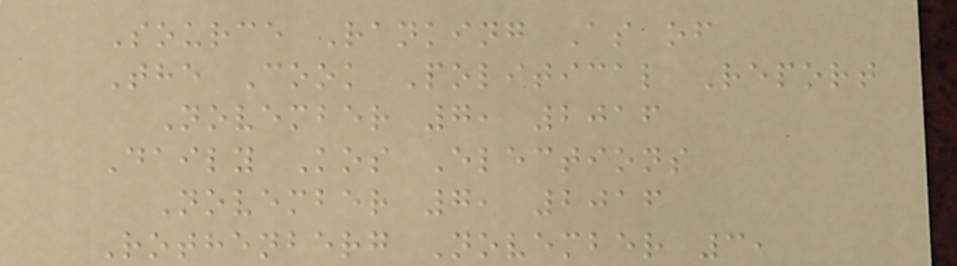Source Ranking As of
The Cook Political Report
November 7, 2016
Daily Kos Elections
November 7, 2016
Rothenberg November 3,
